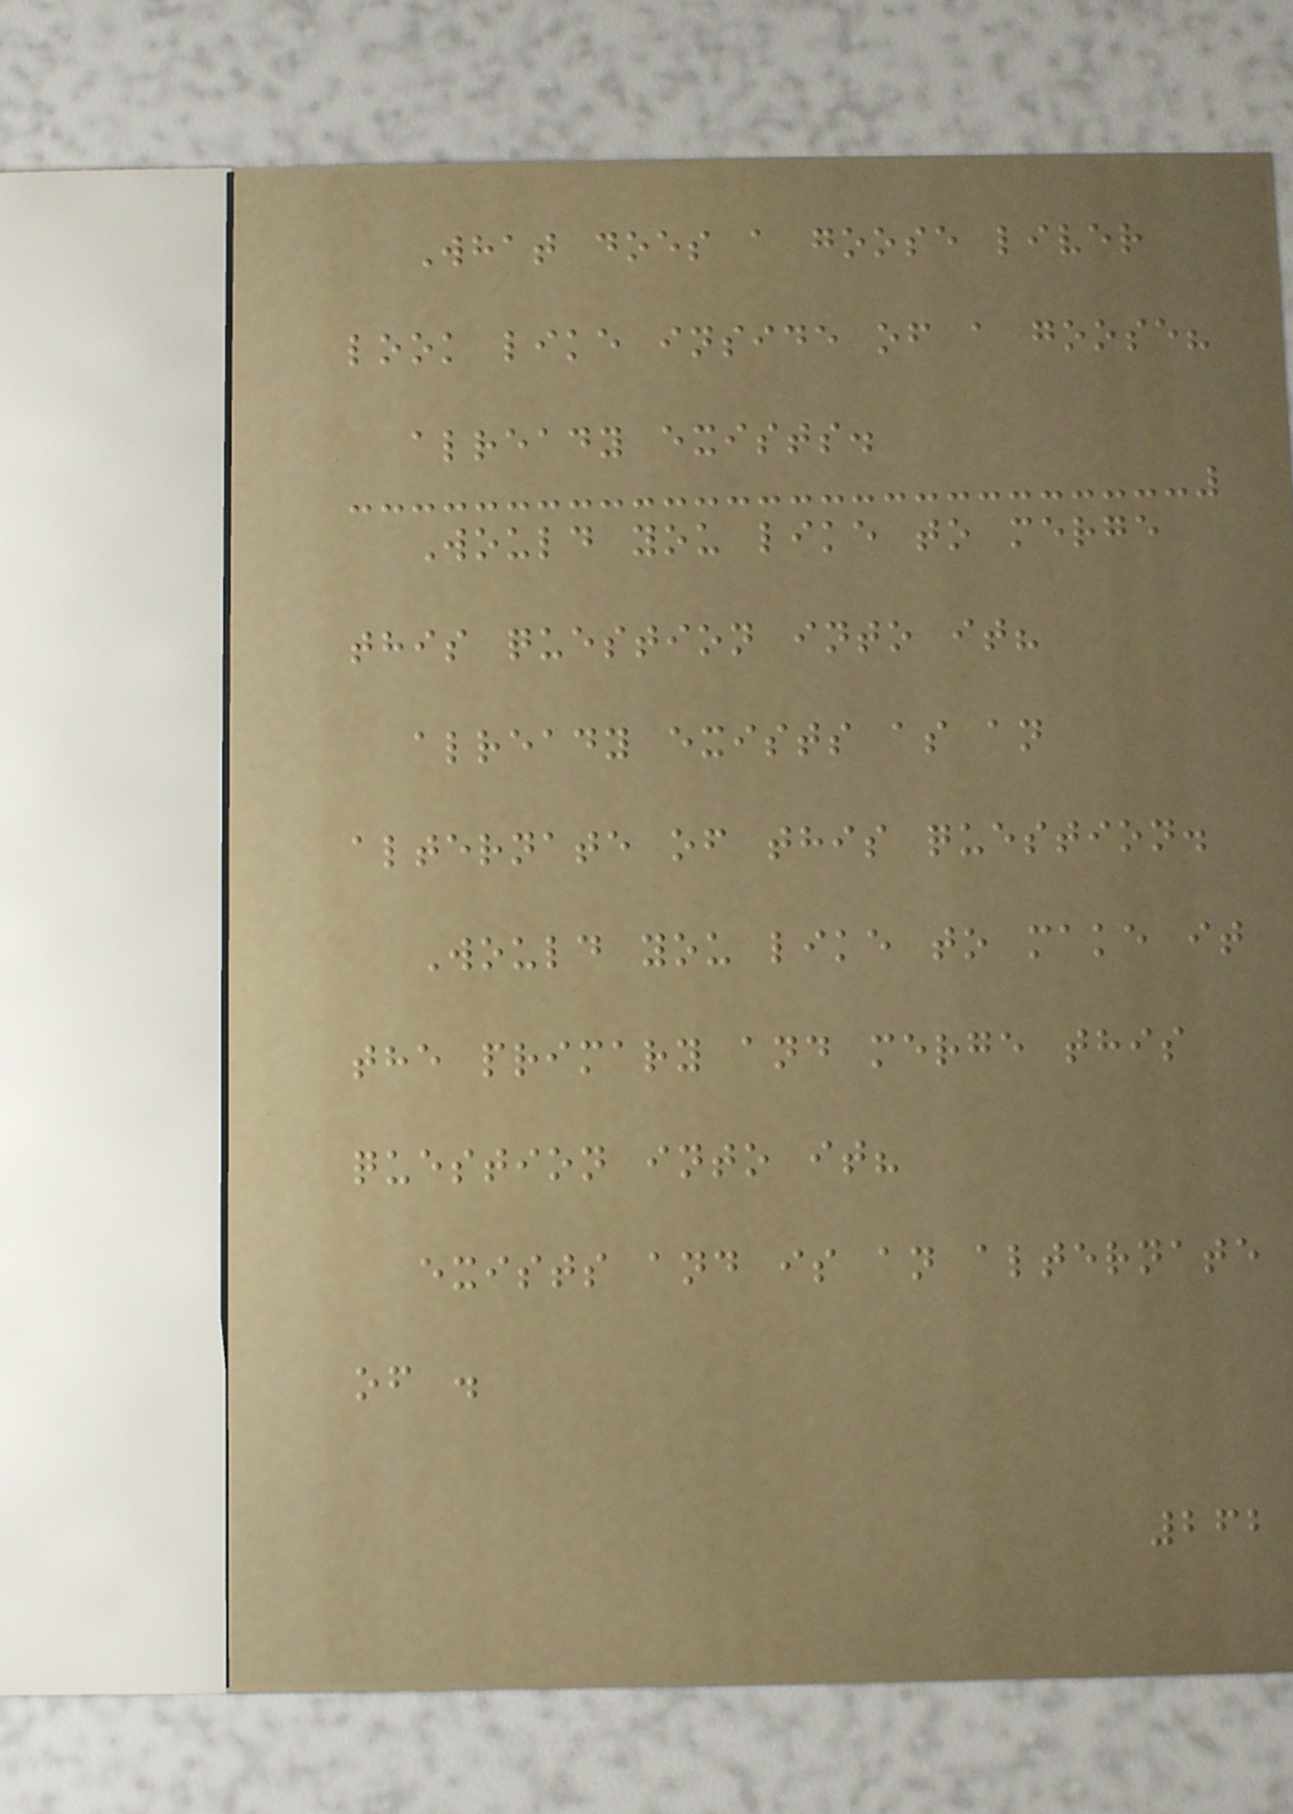What does a goose liver
look like inside of a goose?
already exists.
Would you like to merge
this question into it?
already exists as an
alternate of this question.
Would you like to make it
the primary and merge this
question into it?
exists and is an alternate
of .
262
